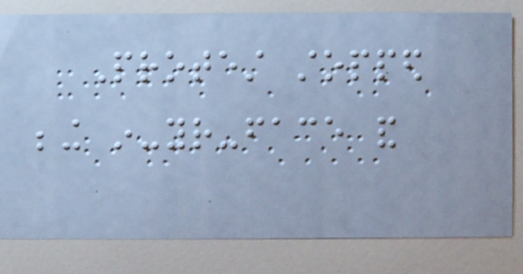Protest stopped
being in-your-face and
